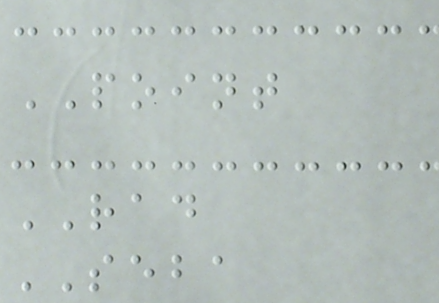POINT
RAD
SEBA
